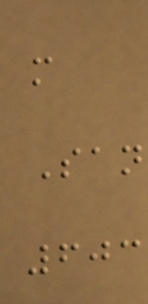m
San
603
